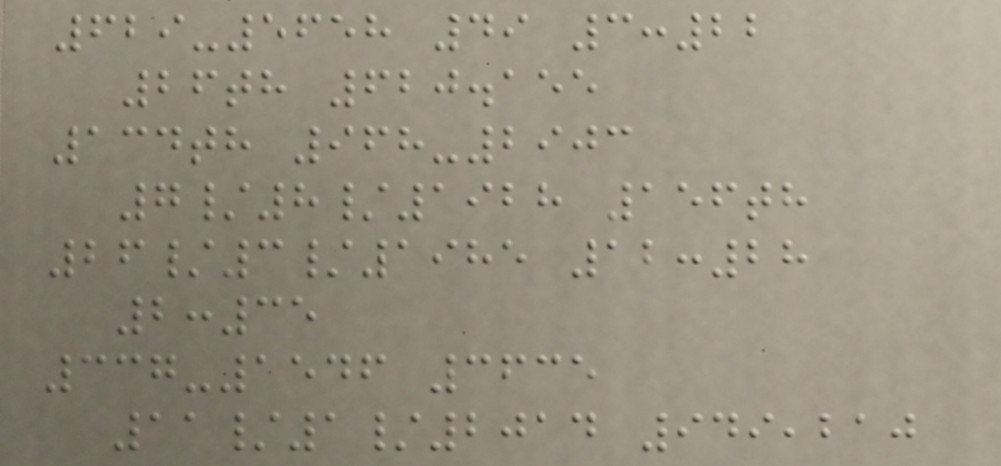629-5658 49 3:22
26th 620.155
134th 968-2903
7/8/1928 156th
26/3/1985 12:28
2:35
337-1546 3635
11/1/2014 949,210
